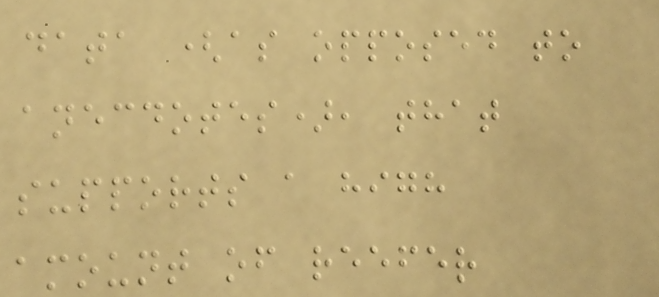data (as opposed to
anecdotes), that
supports a high
amount of reefer
